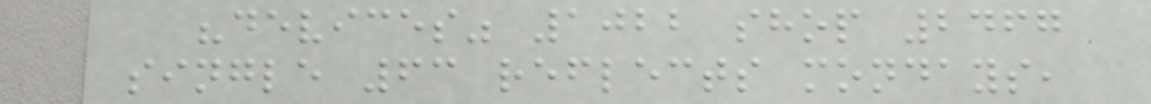"devices" 1022 shop 2467
single 63 reflects mondays,
